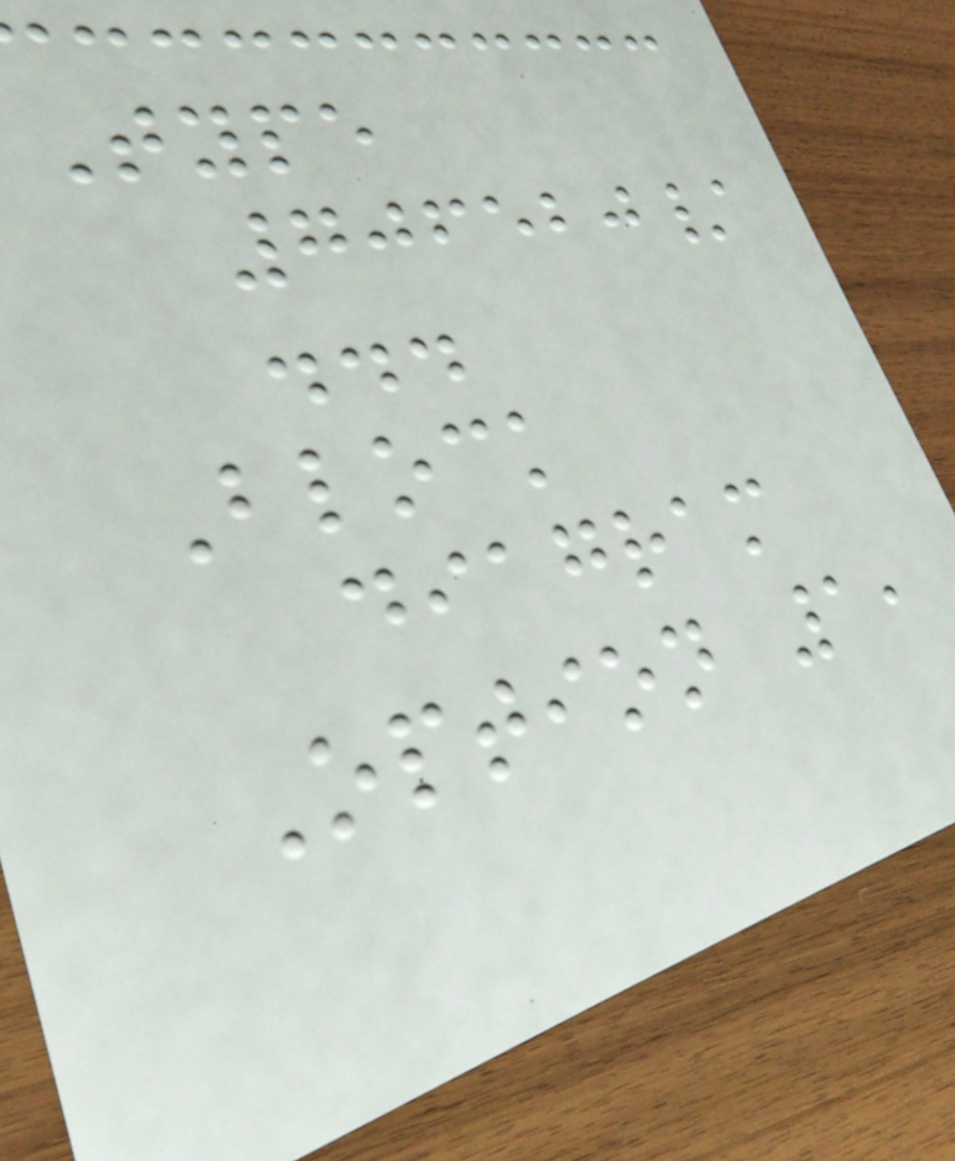Type
706520/
...
Block
diagram
Option 1,
